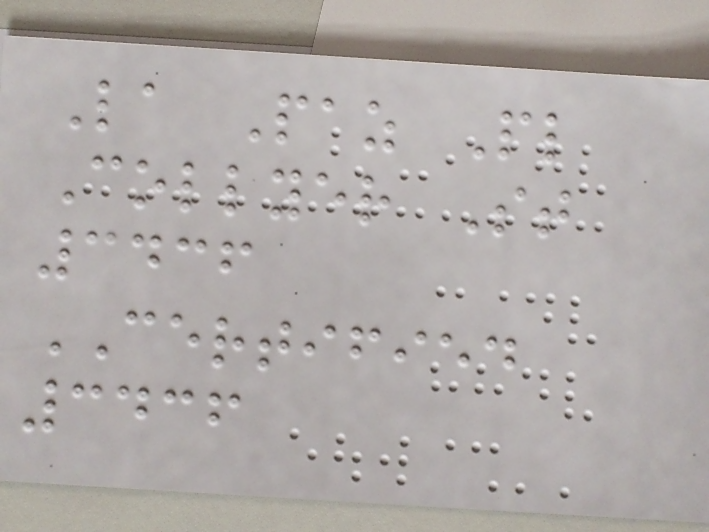La Paz Pl
Collyer St
3436
CERTIFIED
3436
